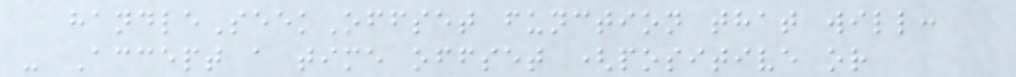handleSeekOffset function that will:
- Accept a time offset (positive or
